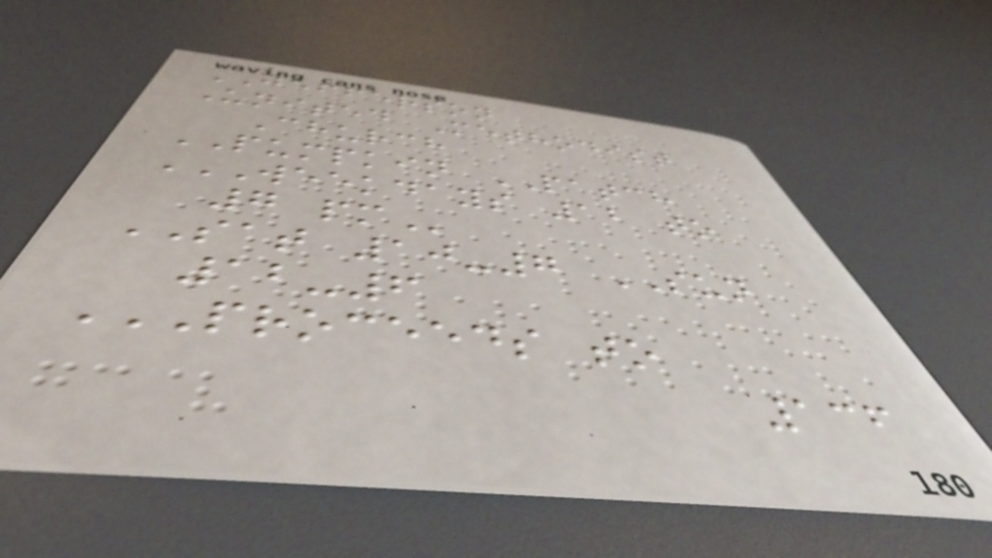JEFFERSON
United Methodist
Church
PUMPKIN PATCH
WEEKDAYS 12 TO
7 PM
SAT 10-7 SUN
12-6
PROCEEDS TO
136
